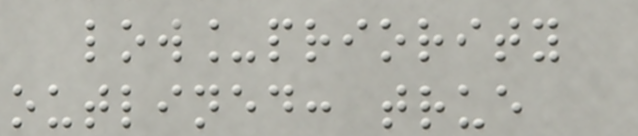low_priority
outlined: true
